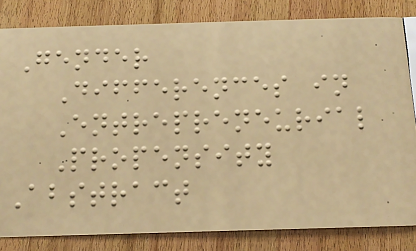Gender
Differences in
Entrepreneurial
Propensity
Abstract
